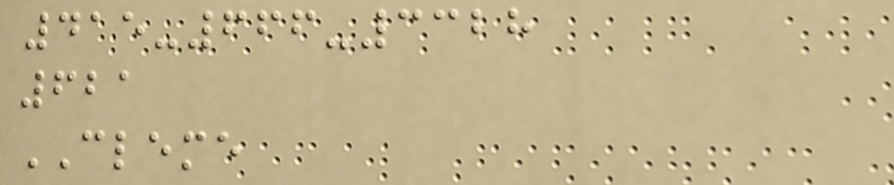415-666-3328
621
CLEME
